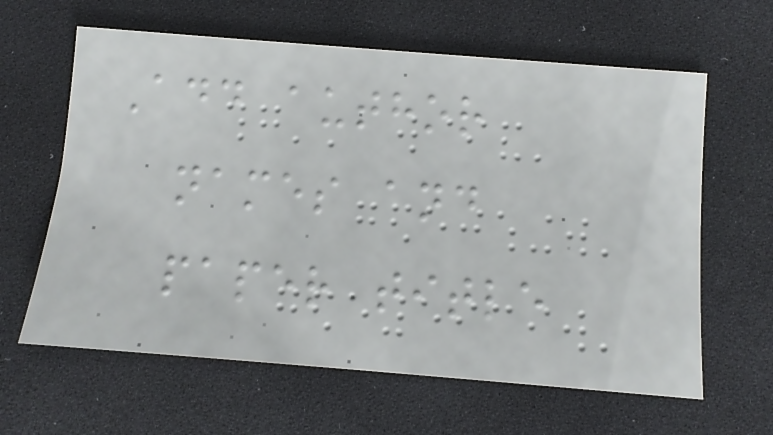Add author
names and
paper title
